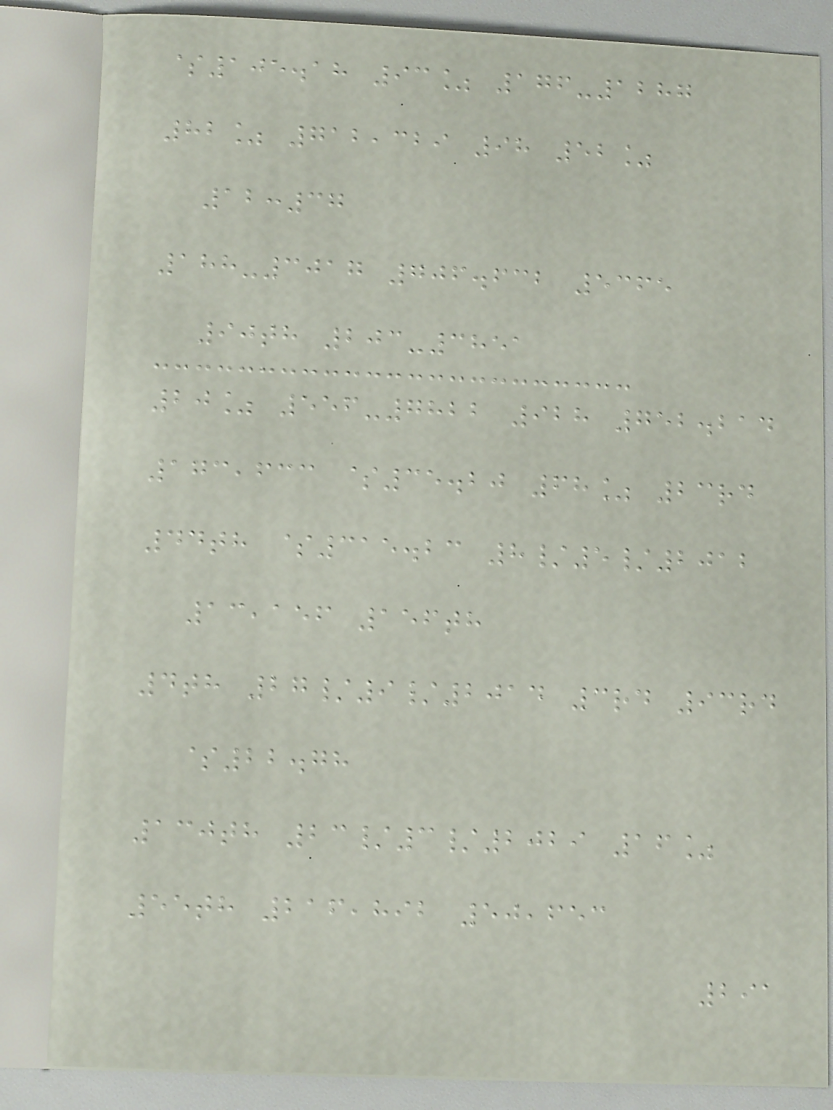$105.18 93% 176-1287
82% 712,329 98 52%
12:37
188-3017 706.632 5365
90th 203-3851
20% 556-7822 928 752.214
173,633 $35.20 68% 23rd
44th $315.23 8/5/2012
13,156 156th
4th 27/9/2014 3rd 93rd
$22.78
130th 23/3/2029 16%
55th 216,892 50,653
291
